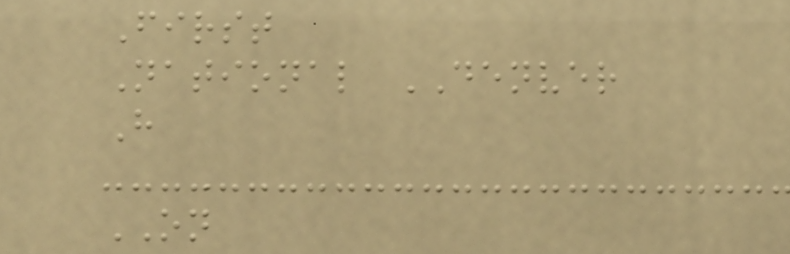First
National DENVER
H
ON
